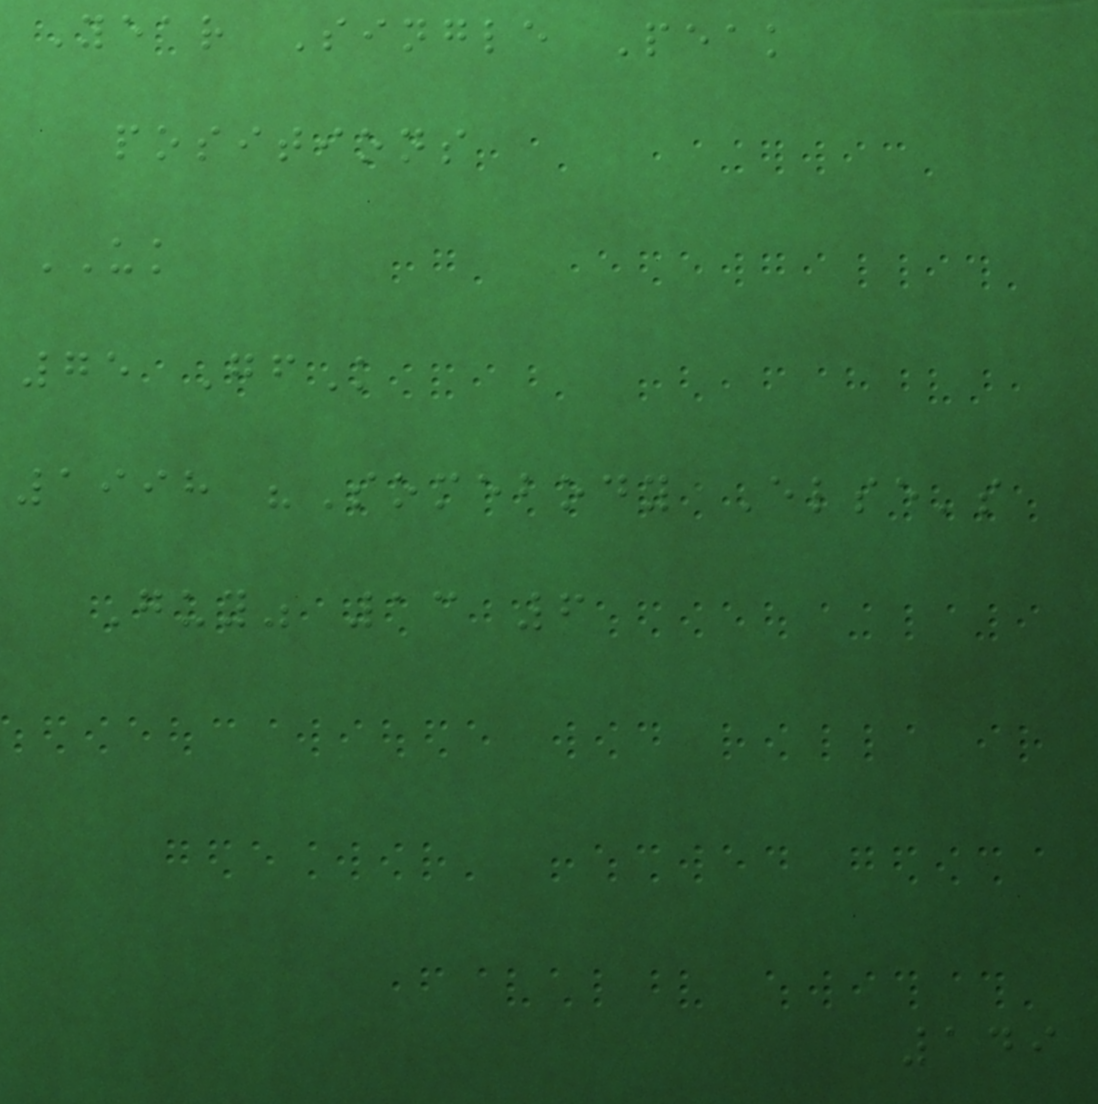Year Single Peak
positions
UK
75 GfK
1998 "Somebody Else's
Guy" 13 6
149
